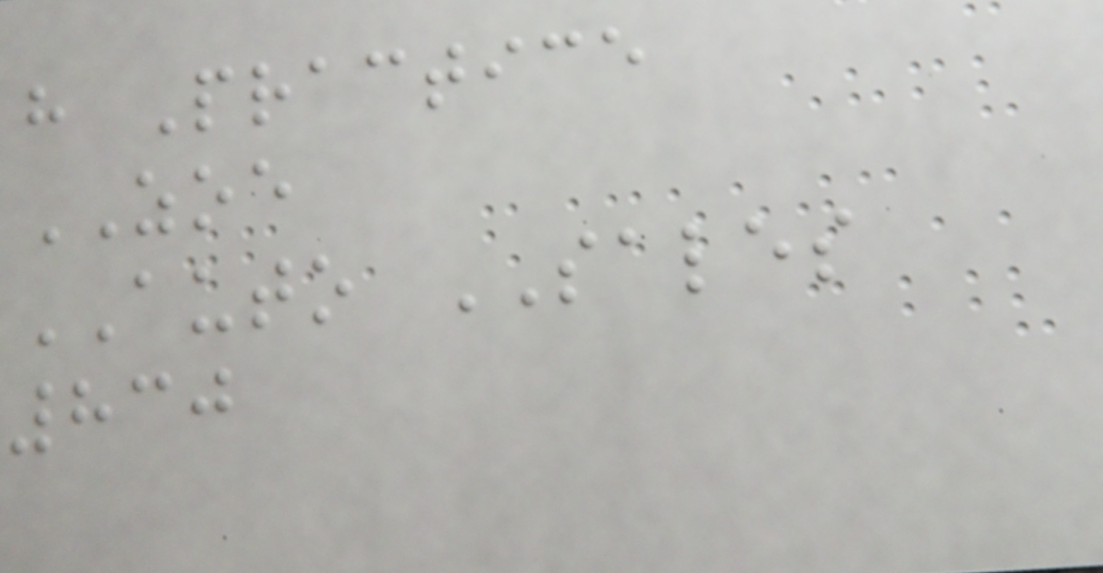h Practice
ZOE
AUTO SALES
830
